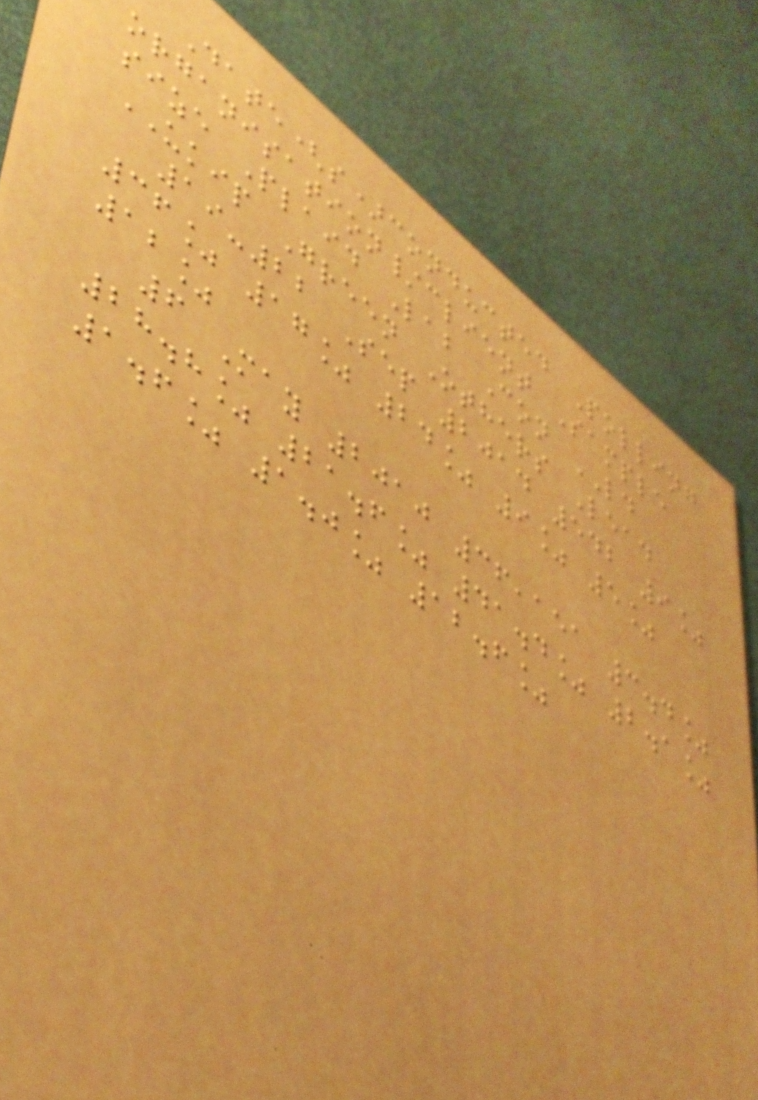Date(s)conducted Polling
organisation/client Sample
size Plaid Lab Con LD
UKIP Green Others Lead
19-22 Sep 2014 542 9%
36% 17% 24% 9% 5%
12%
6 May 2010 36,151 3.4%
28.8% 21.6% 41.4% 2.1%
1.6% 1.0% 12.6%
